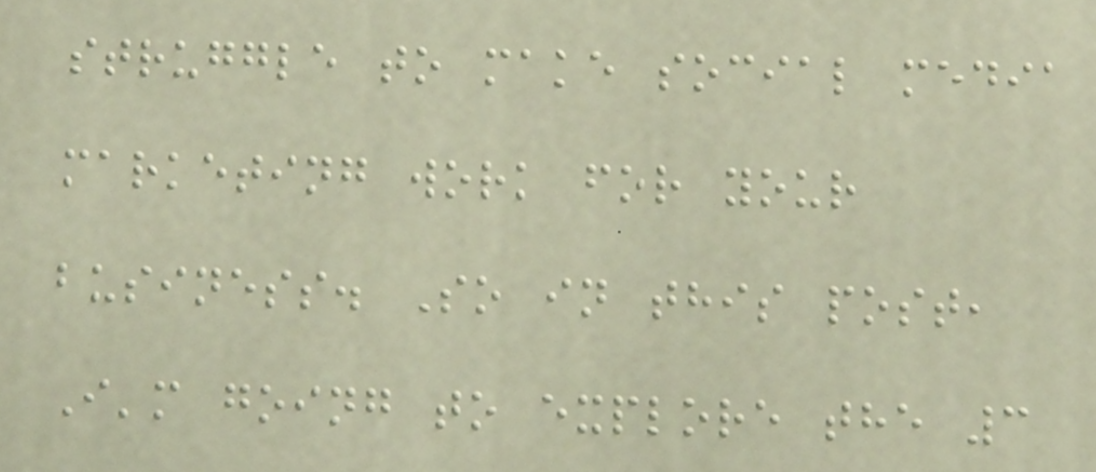struggle to make social media
marketing work for your
business. So in this post,
I'm going to explore the 3
